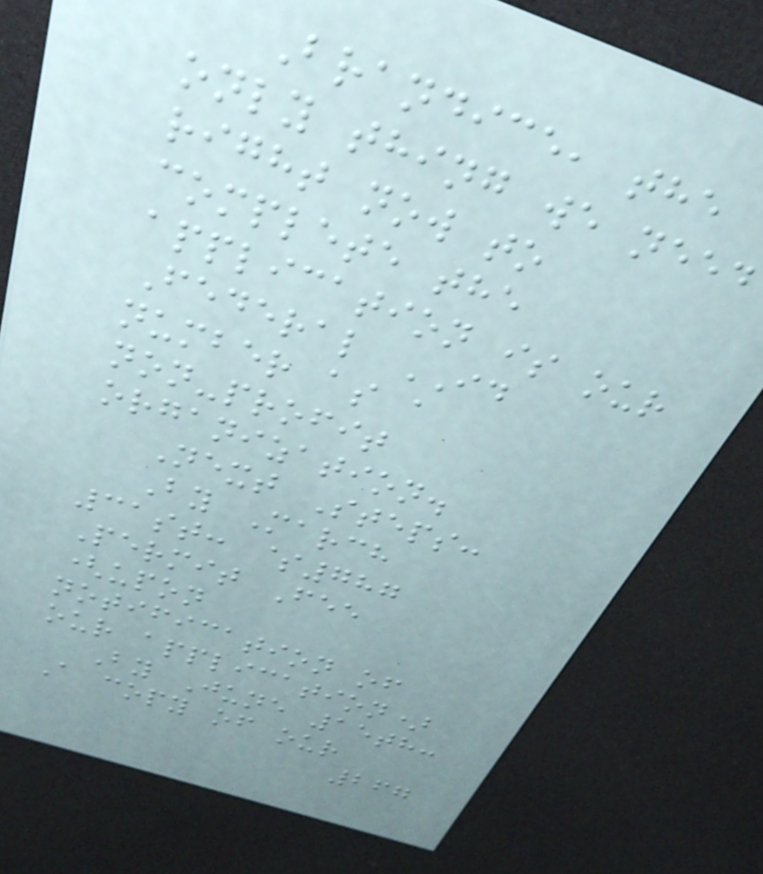Brandice, the
only thing we need
right now to
complete the
application is our
Federal ID
number as a
non-profit
organization.
Next Steps:
By March
31st: $787
Permit Fee
(upon
notification of
our application)
By June 15th:
A copy of our
267
